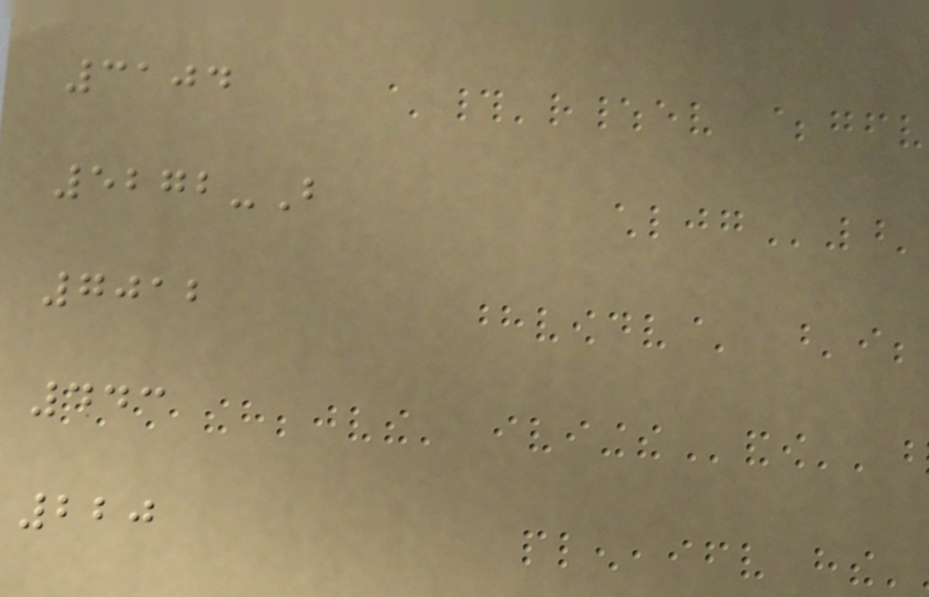3104
5272-B
7012
443
220
